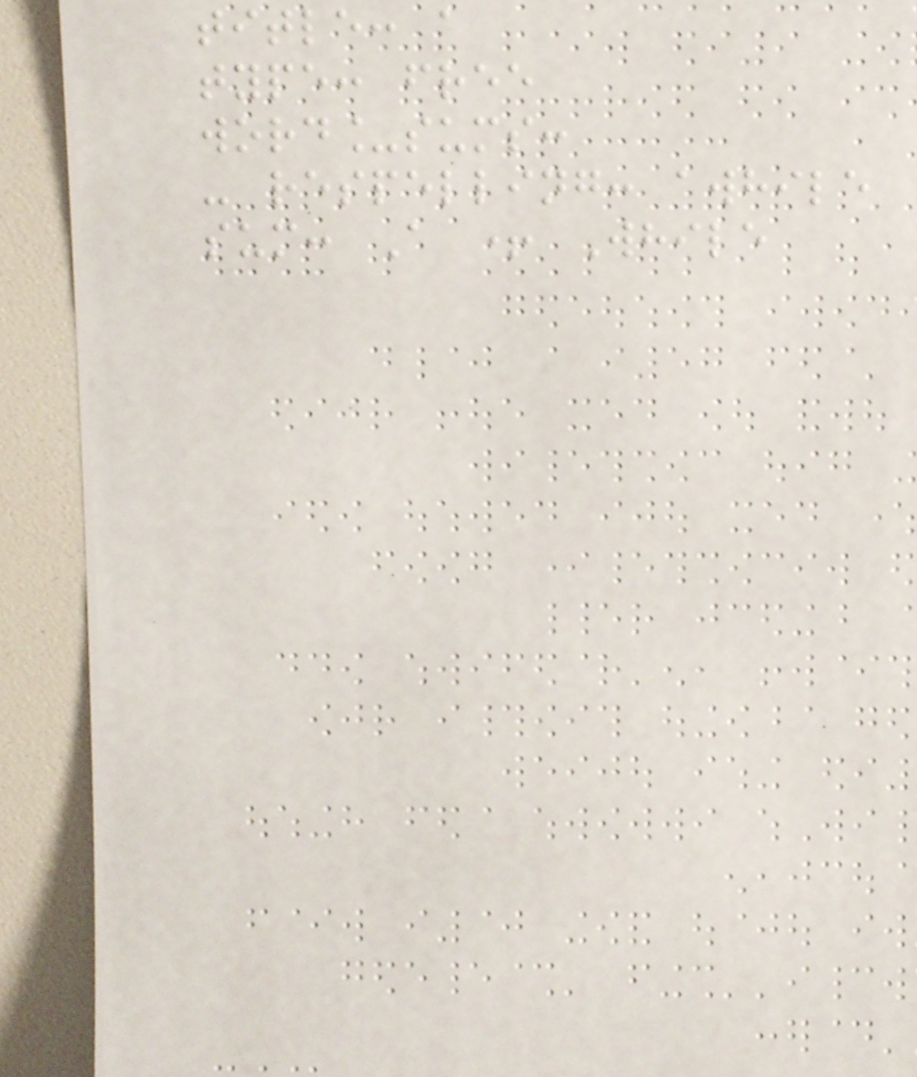title: a
type: free
word_sums:
- respelling: awhile
sum: A + While
